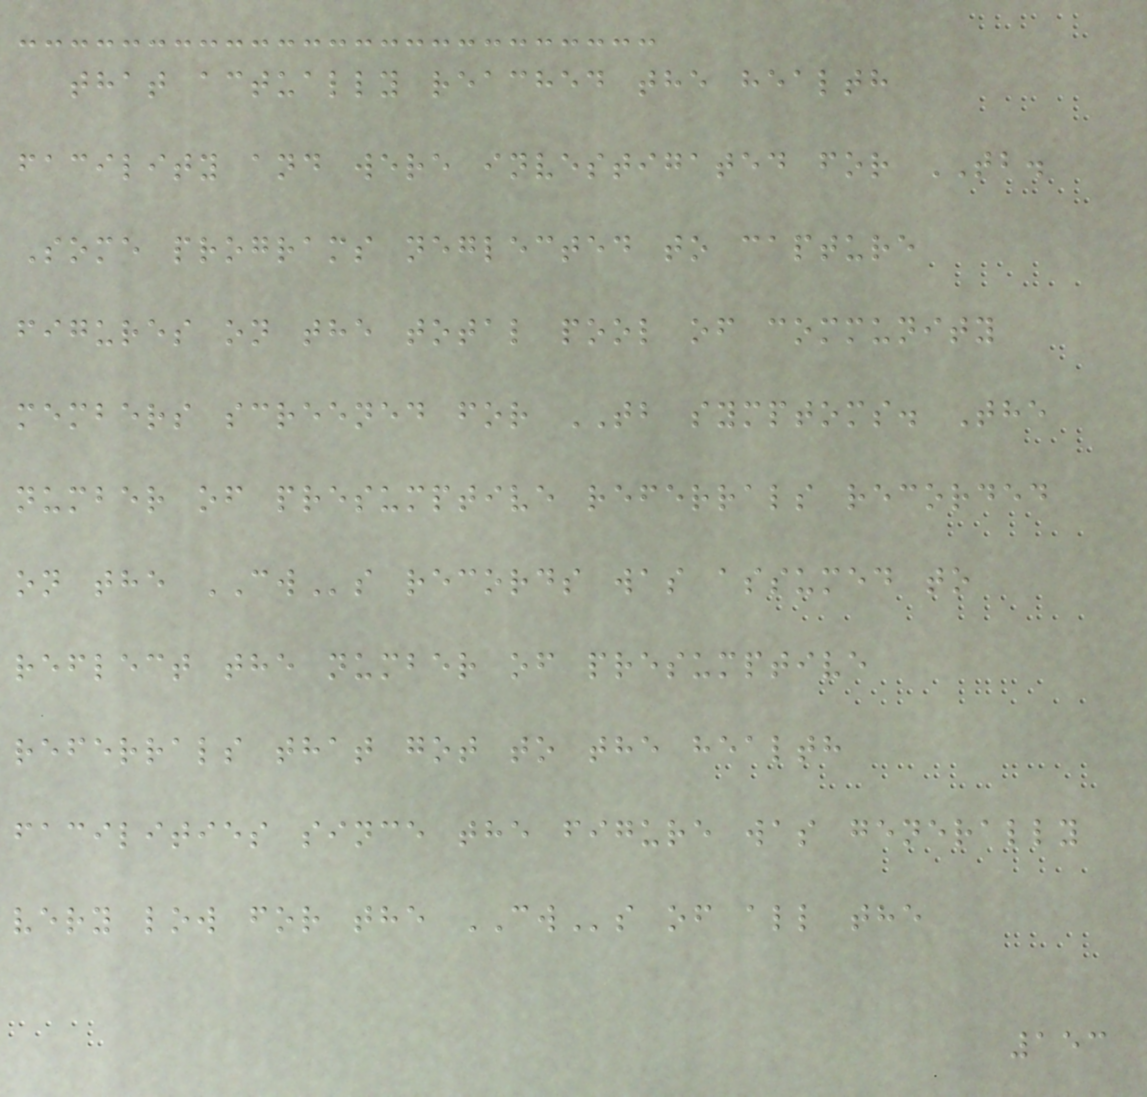that actually reached the health
facility and were investigated for TB.
Some programs neglected to capture
figures on the total pool of community
members screened for TB symptoms. The
number of presumptive referrals recorded
on the CWs records was assumed to
reflect the number of presumptive
referrals that got to the health
facilities since the figure was generally
very low for the CWs of all the
153
